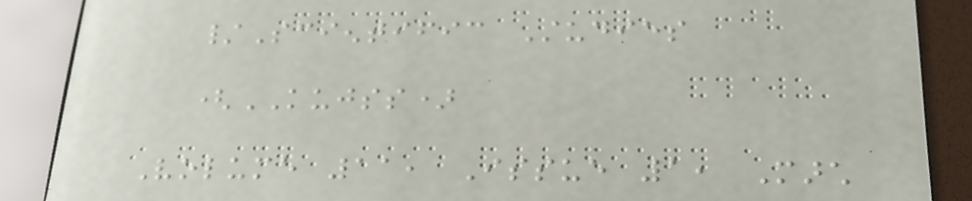/Scientific Studies
(KUJSS)
Volume 11, Issue 1, March
